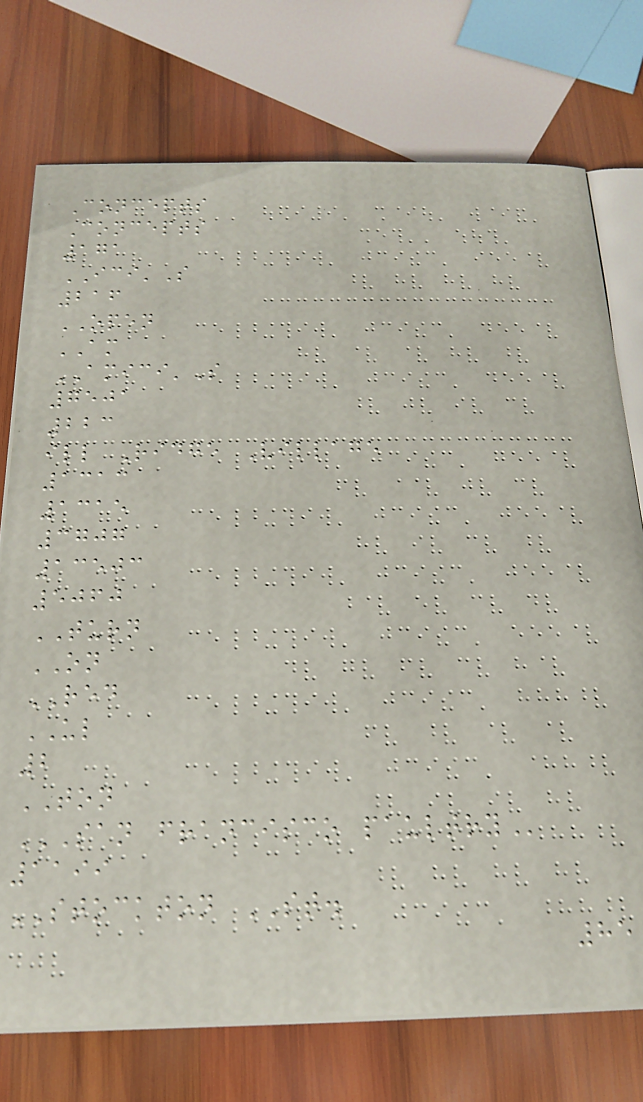Concepts
Concepts
171
ICI'S
216
OPEN
AM
AMICI'S
7501
223
ill Ridge Village
1313
1315
3707
13503
5060
TURN
ON
RED
UL
2
TON
SAN FRANCISCO PAULTRY
1199
STOCKTON ST.
85
